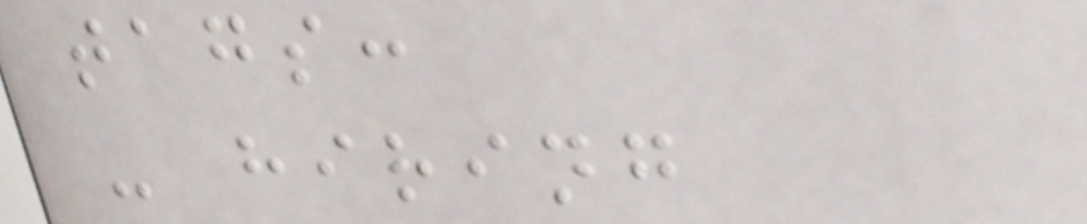tags:
- hiring
